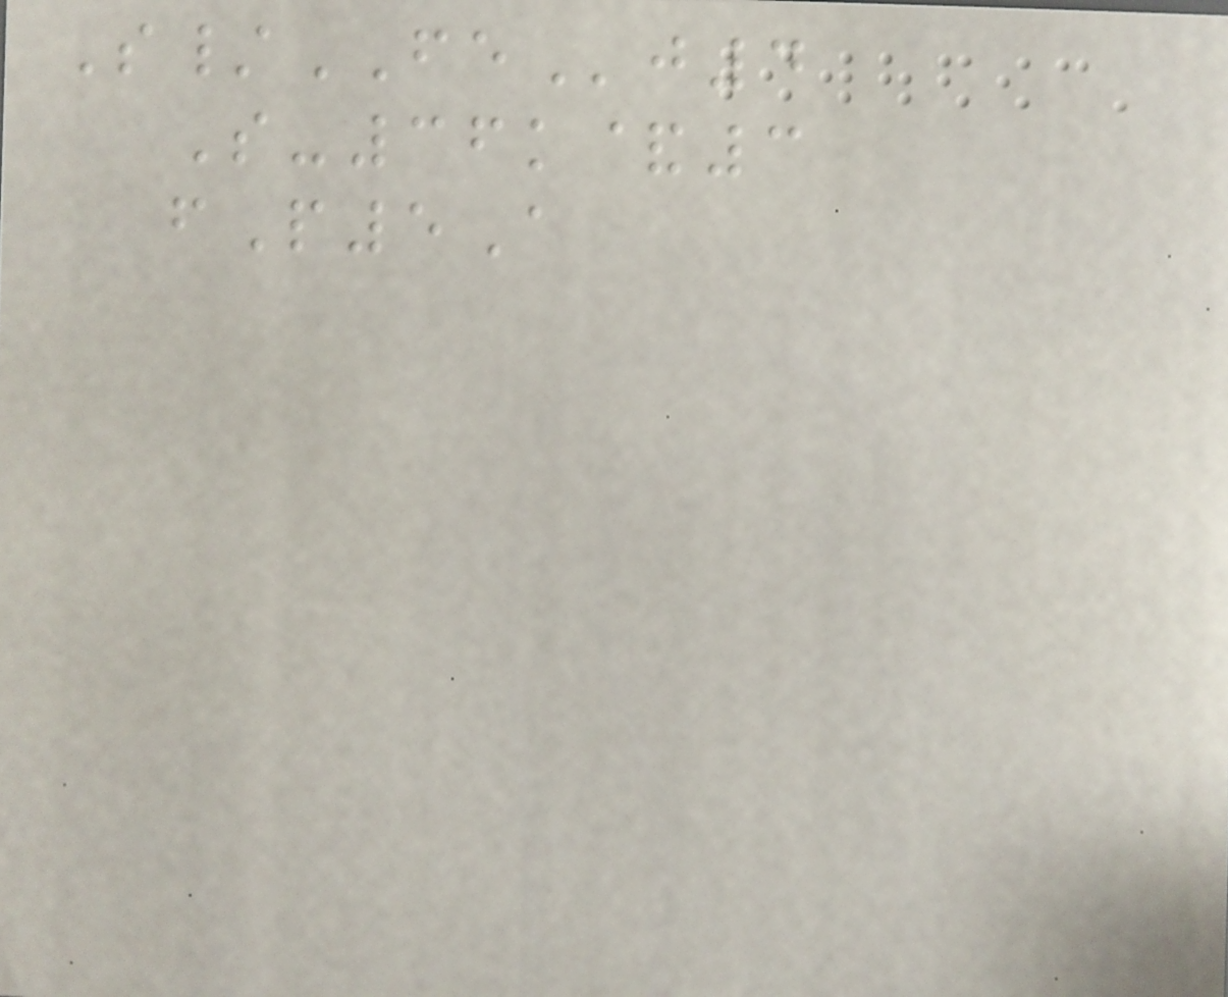S/FEj4
S-36k&3
fP5A
